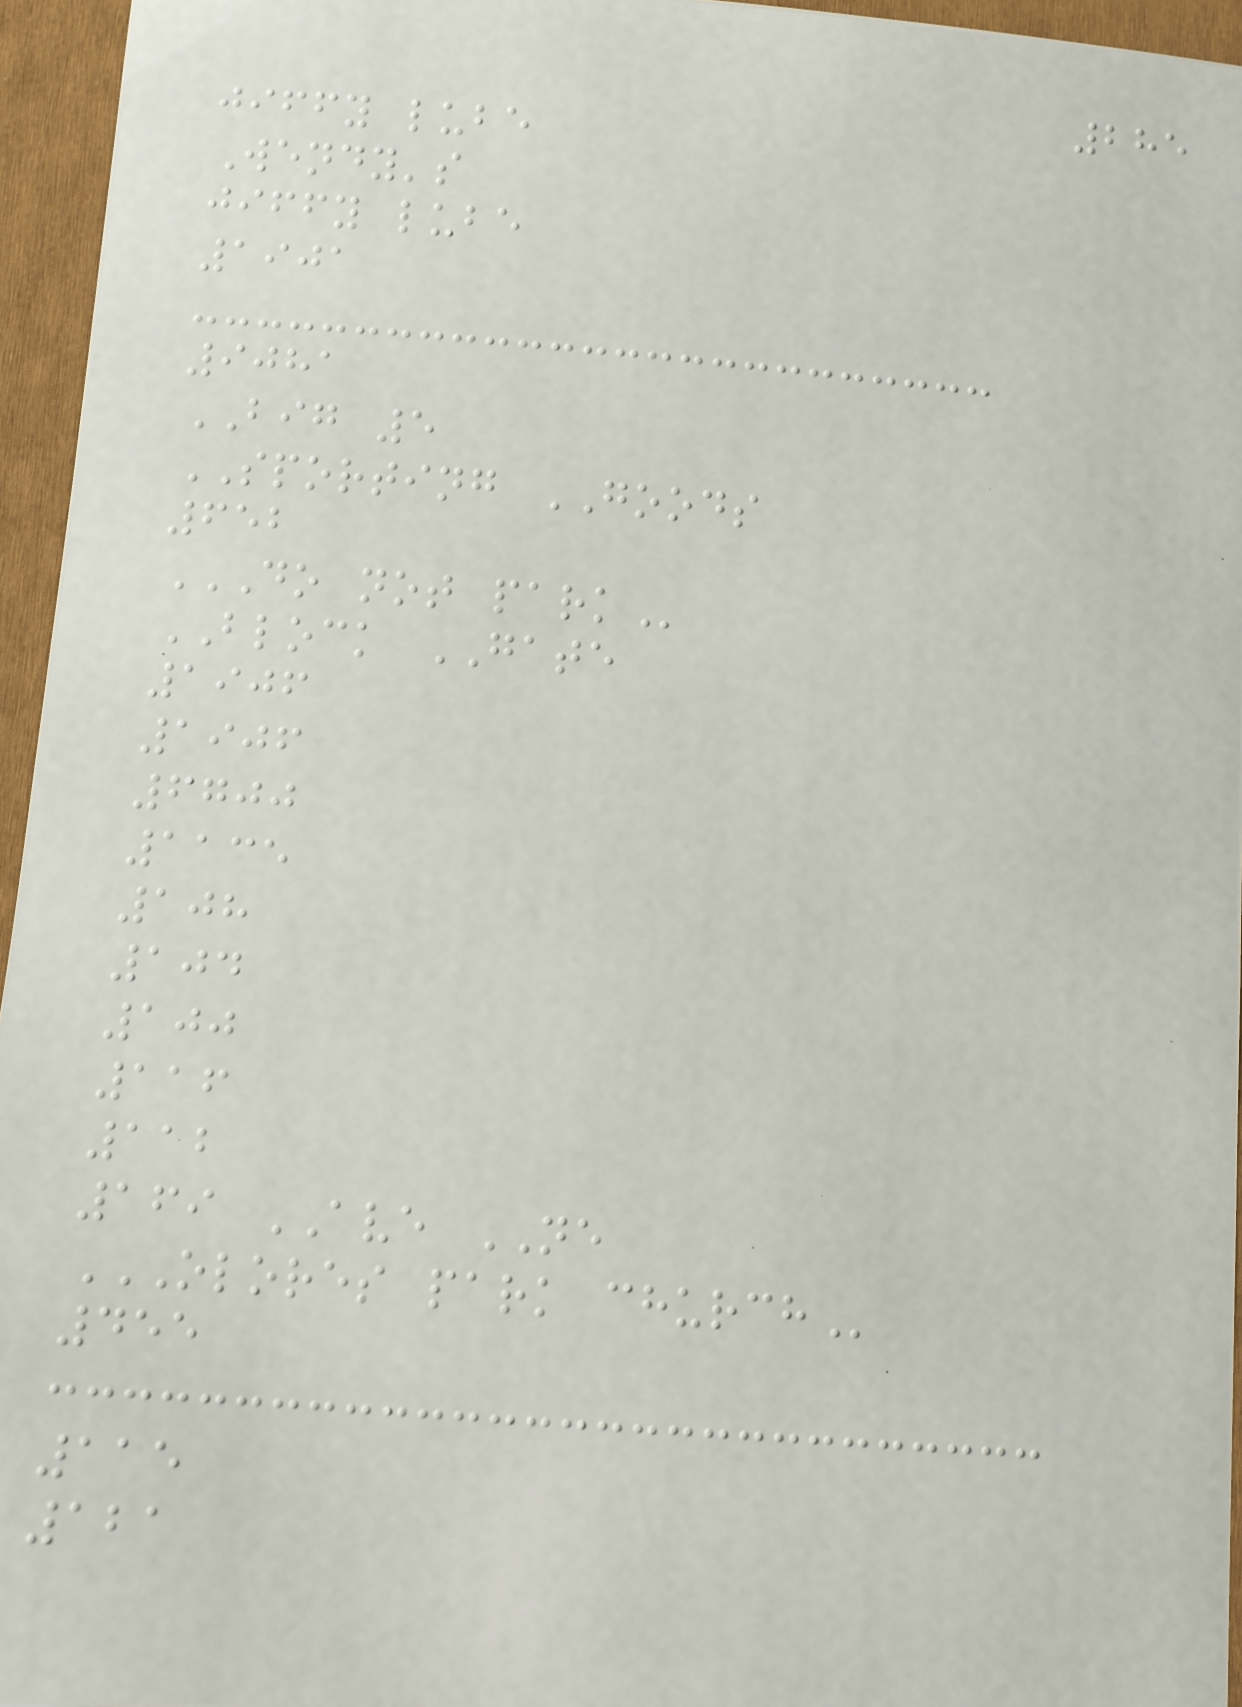285
jiffy lube
Wendy's
jiffy lube
1901
9081
BIG 5
SPORTING GOODS
652
DO NOT PARK
BLOCK GATE
1906
1906
6700
1135
108
104
100
116
112
169 AVE NE
OLORES PARK CHURCH
455
115
121
